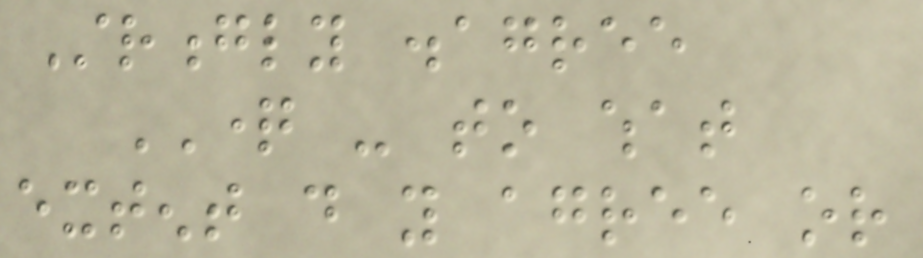Strongly disagree
QUESTION - to what
extent do you agree or
